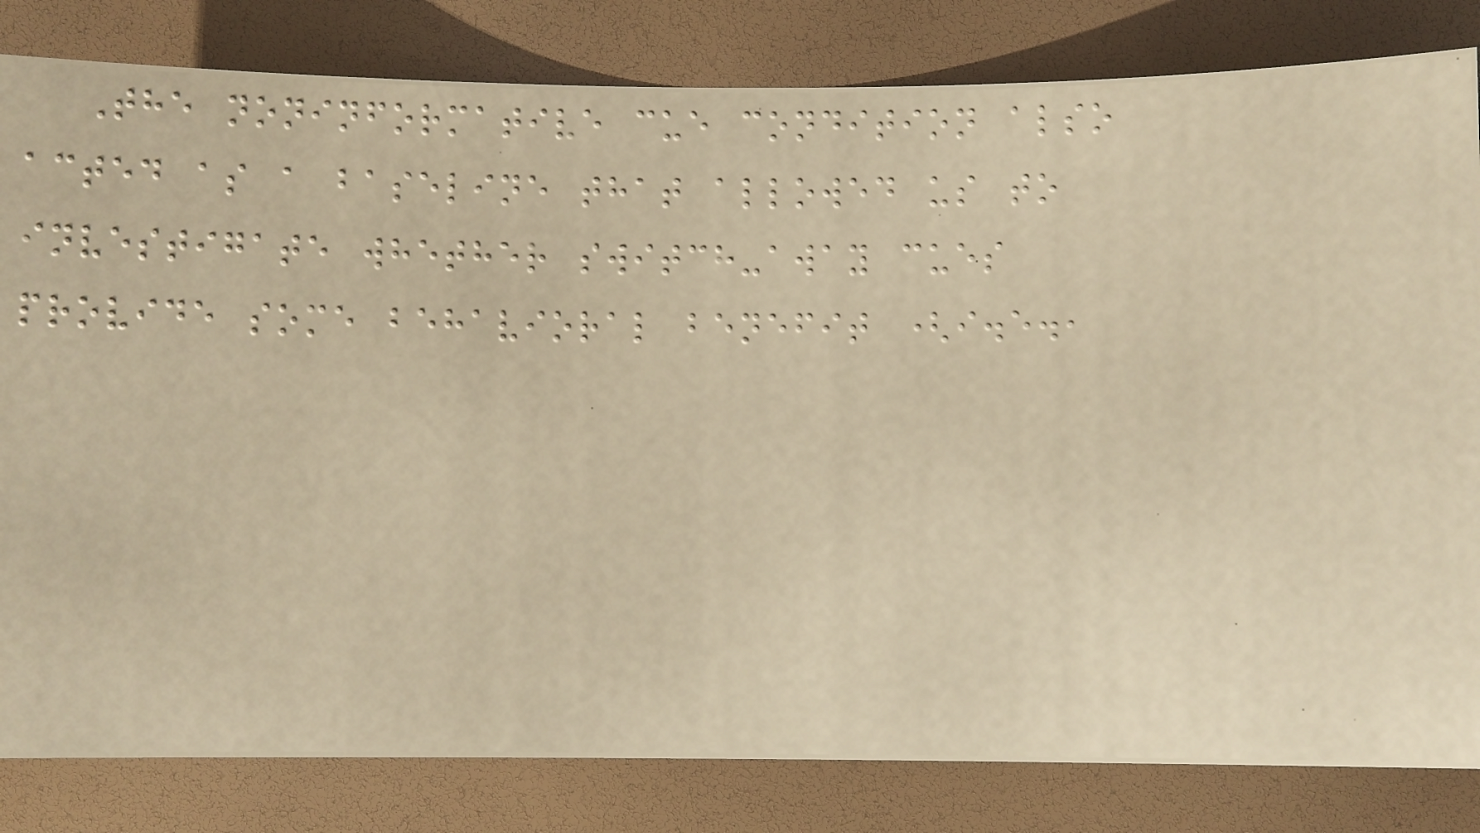The noninformative cue condition also
acted as a baseline that allowed us to
investigate whether switch-away cues
provide some behavioral benefit (i.e.,
